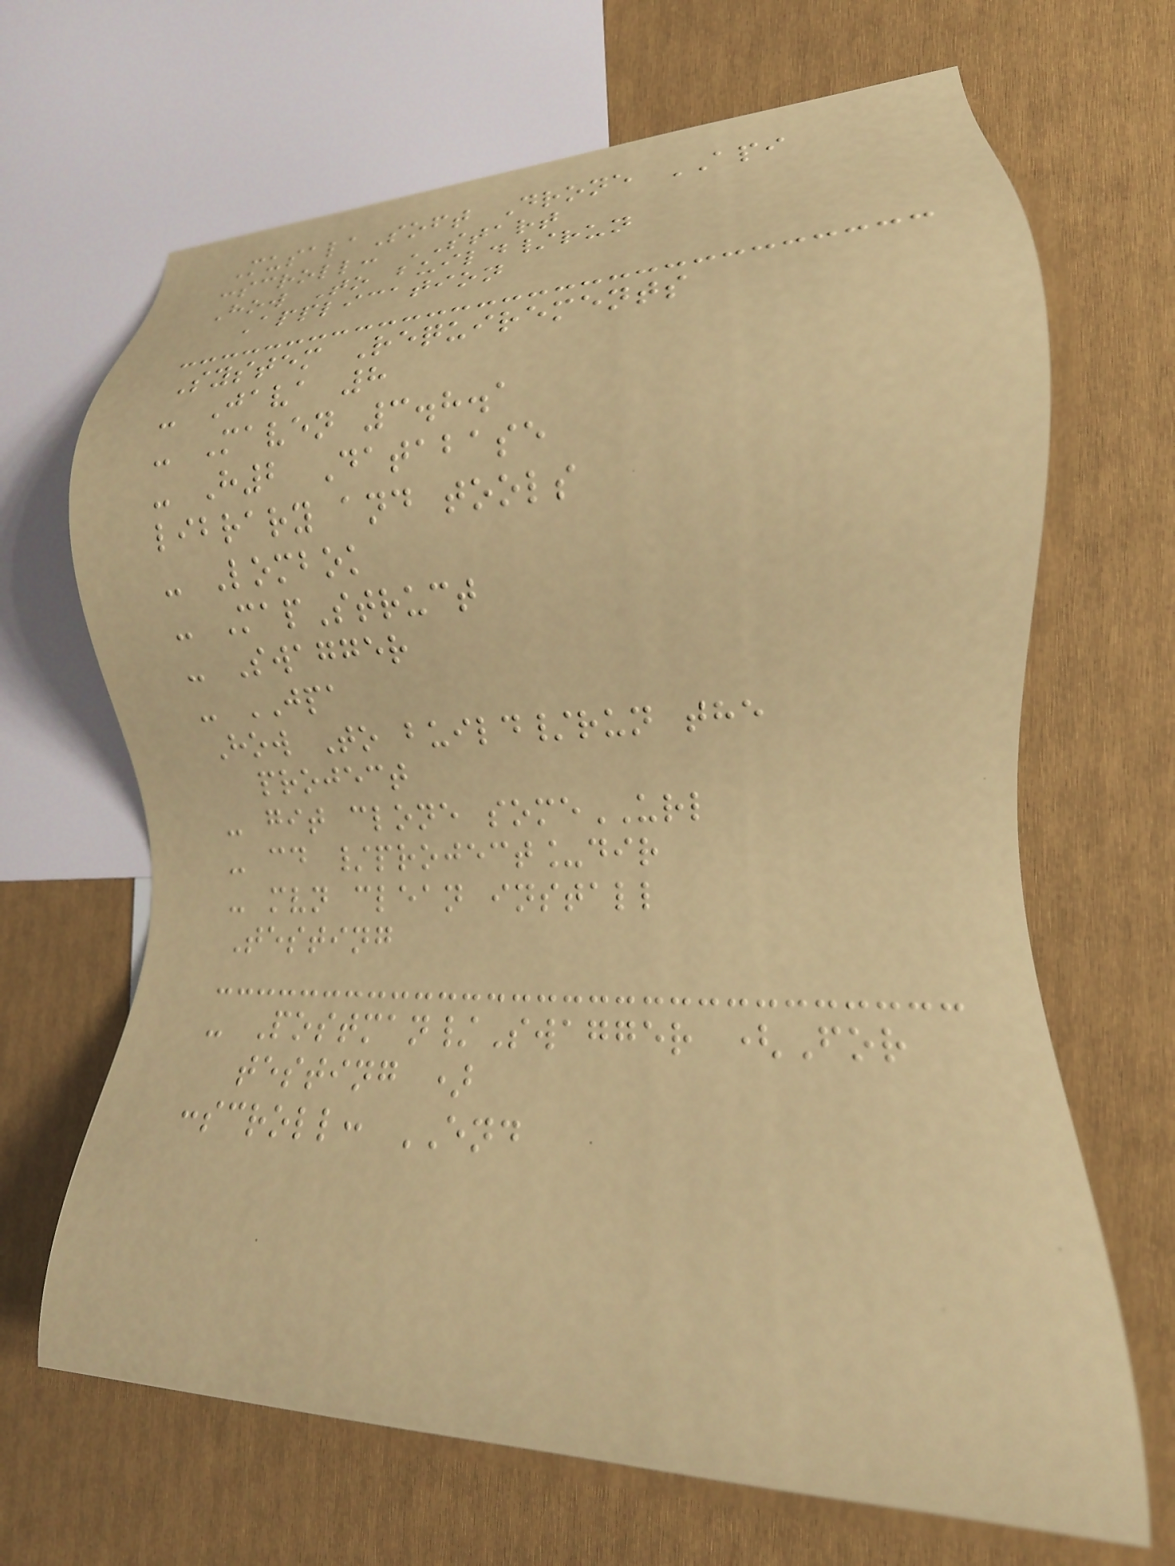MusalaSoft Drone API
:scroll: START
How To build/run
Application
System Requirements
- Java 8
- Maven 3.8.1
- H2 Database
library and tools
- Lombok
- MapStruct
- Swagger
- JPA
How To build/run the
project
- git clone someURL
- cd /project_dir
- mvn clean install
Testing
- Postman/Swagger (For
testing )
:scroll: END
